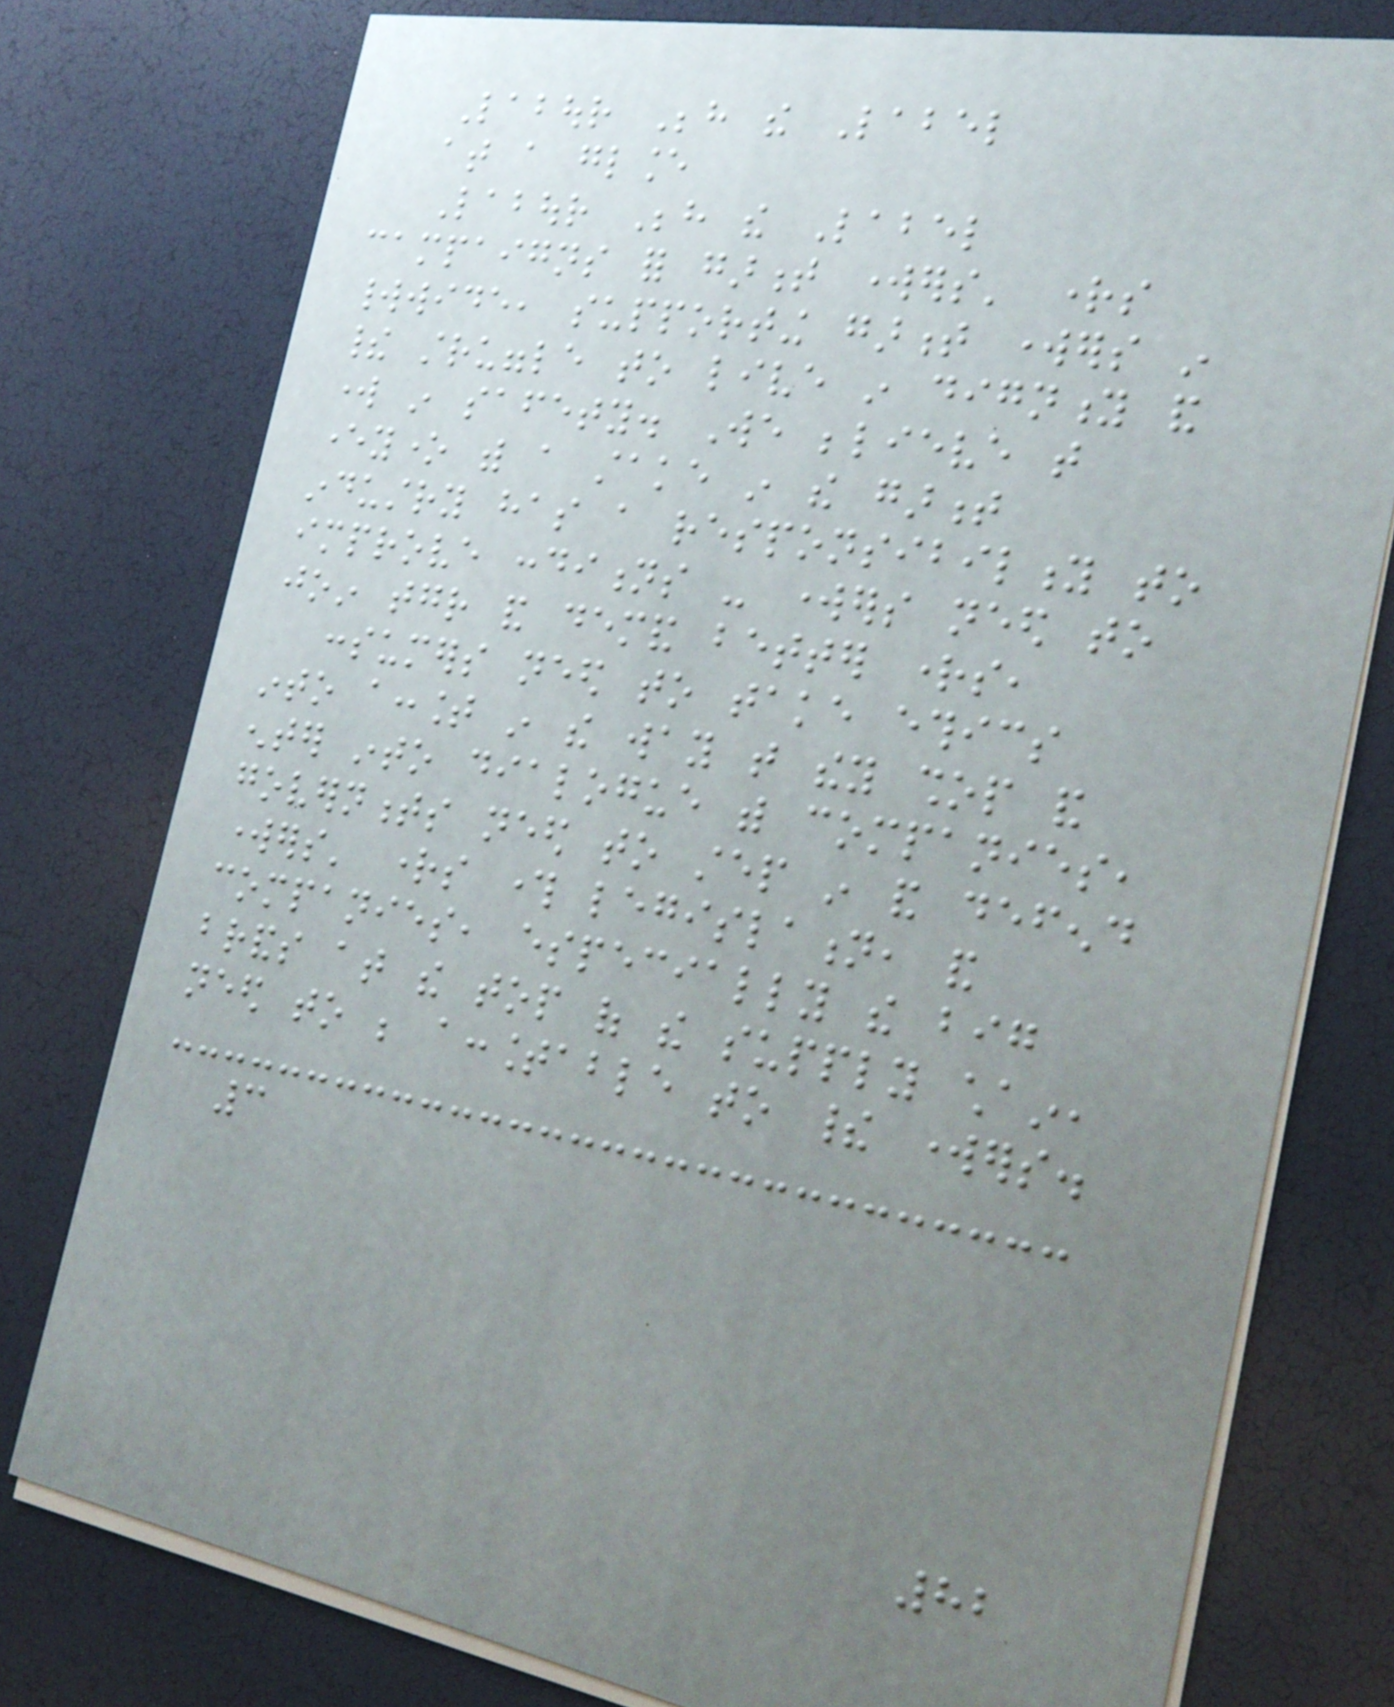Labour Behind the Label
at a glance
Labour Behind the Label
campaigns for garment workers' rights
worldwide, supporting garment workers in
their struggle to live in dignity and
work in safety. We believe that
everyone with a stake in the garment
industry has a responsibility to
improve conditions - workers need to
join together and demand better rights,
consumers need to take ethics
into account in the way that they shop and
enter into dialogue with companies,
governments need to step in and defend
workers' rights through legislation, and
companies, especially the big
brands at the top of the supply chain,
need to be accountable to their workers.
3
82
